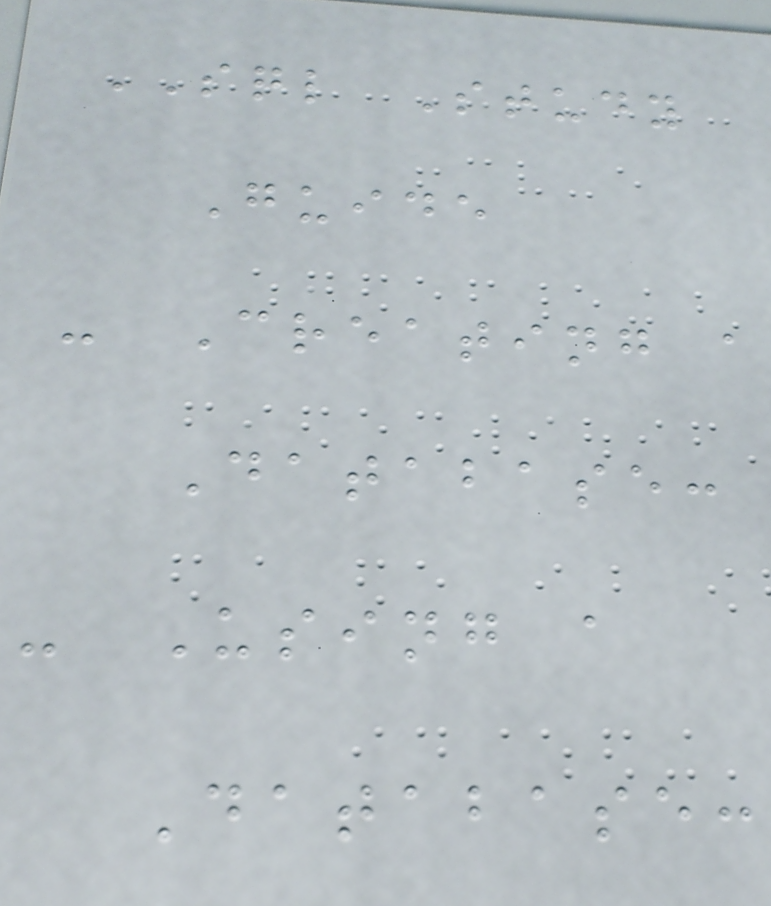SQL Study
Guide
- Creating a
Database:
- Using a
Database:
